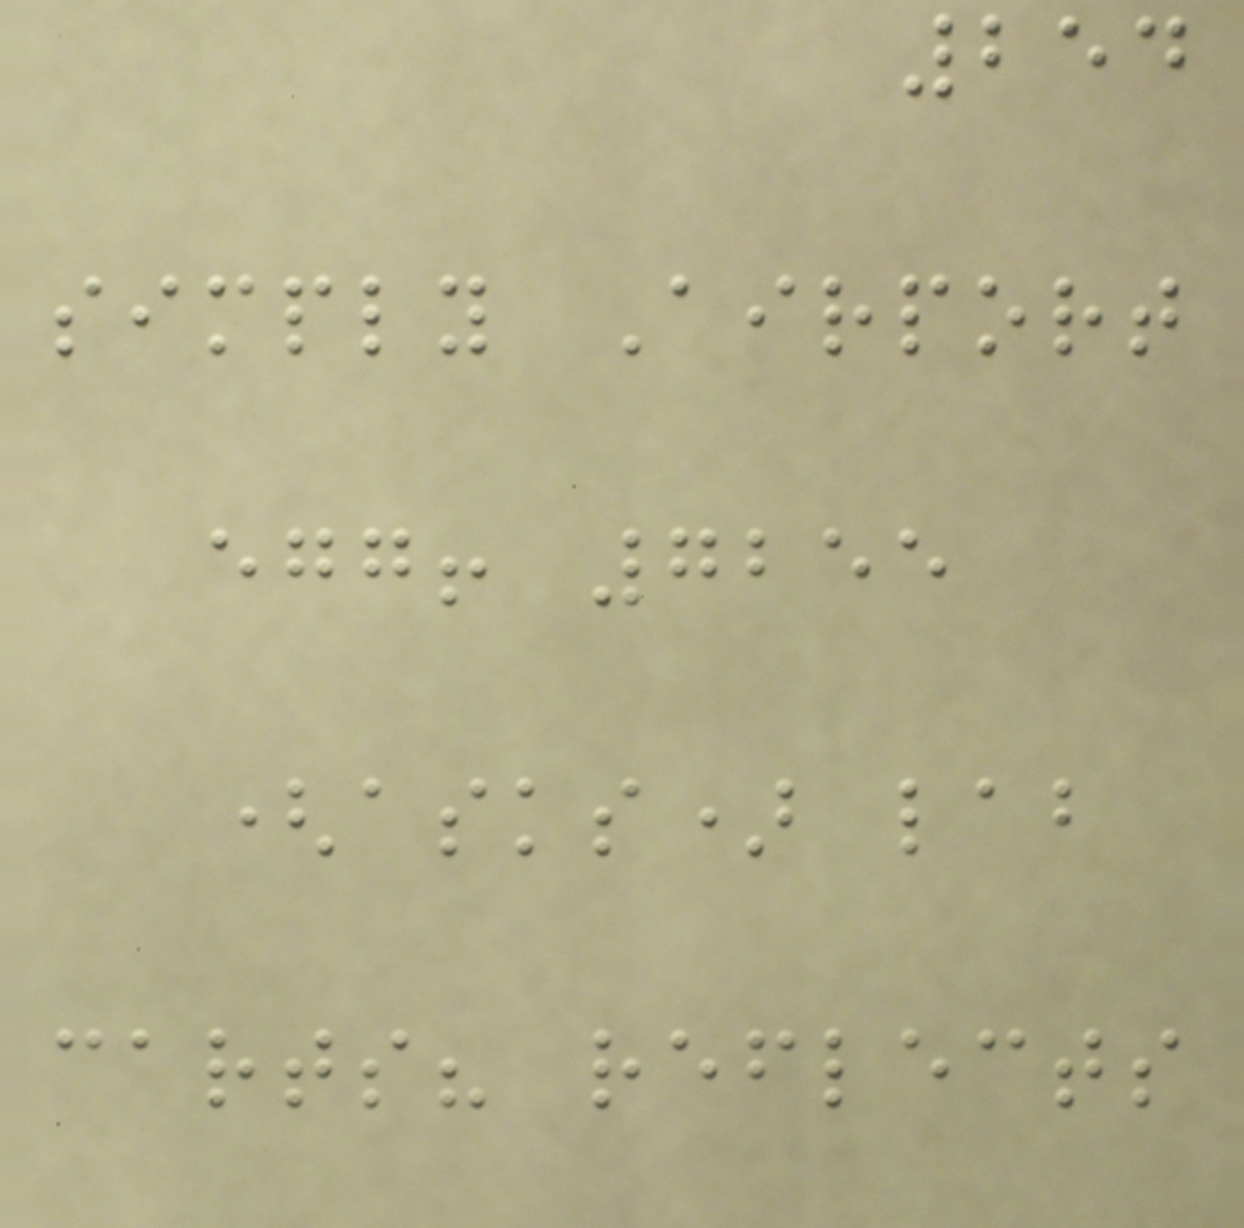254
simply Airport
egg! 7255
(asks) lab
carts? reflects
